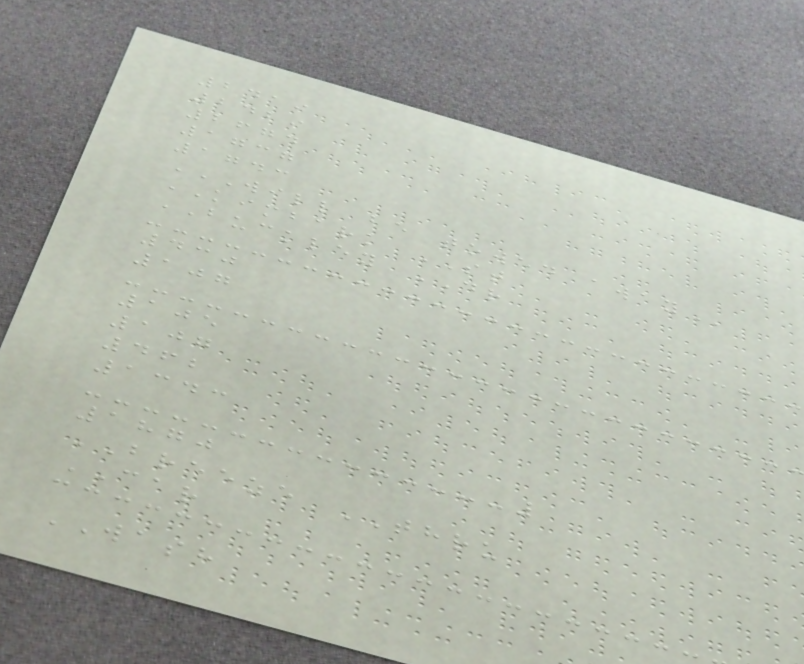2419
2429
2674
1737
1743
WILL BE TOWED AWAY
KIMBARK ST
BUCKLEY DR
430
107
105
107
462
1343
1870
BREEZE THRU
CAR
WASH
